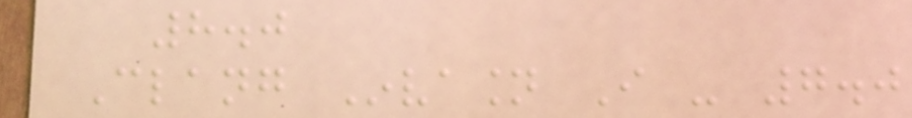8.0
Clang Invasion I - 7.0
